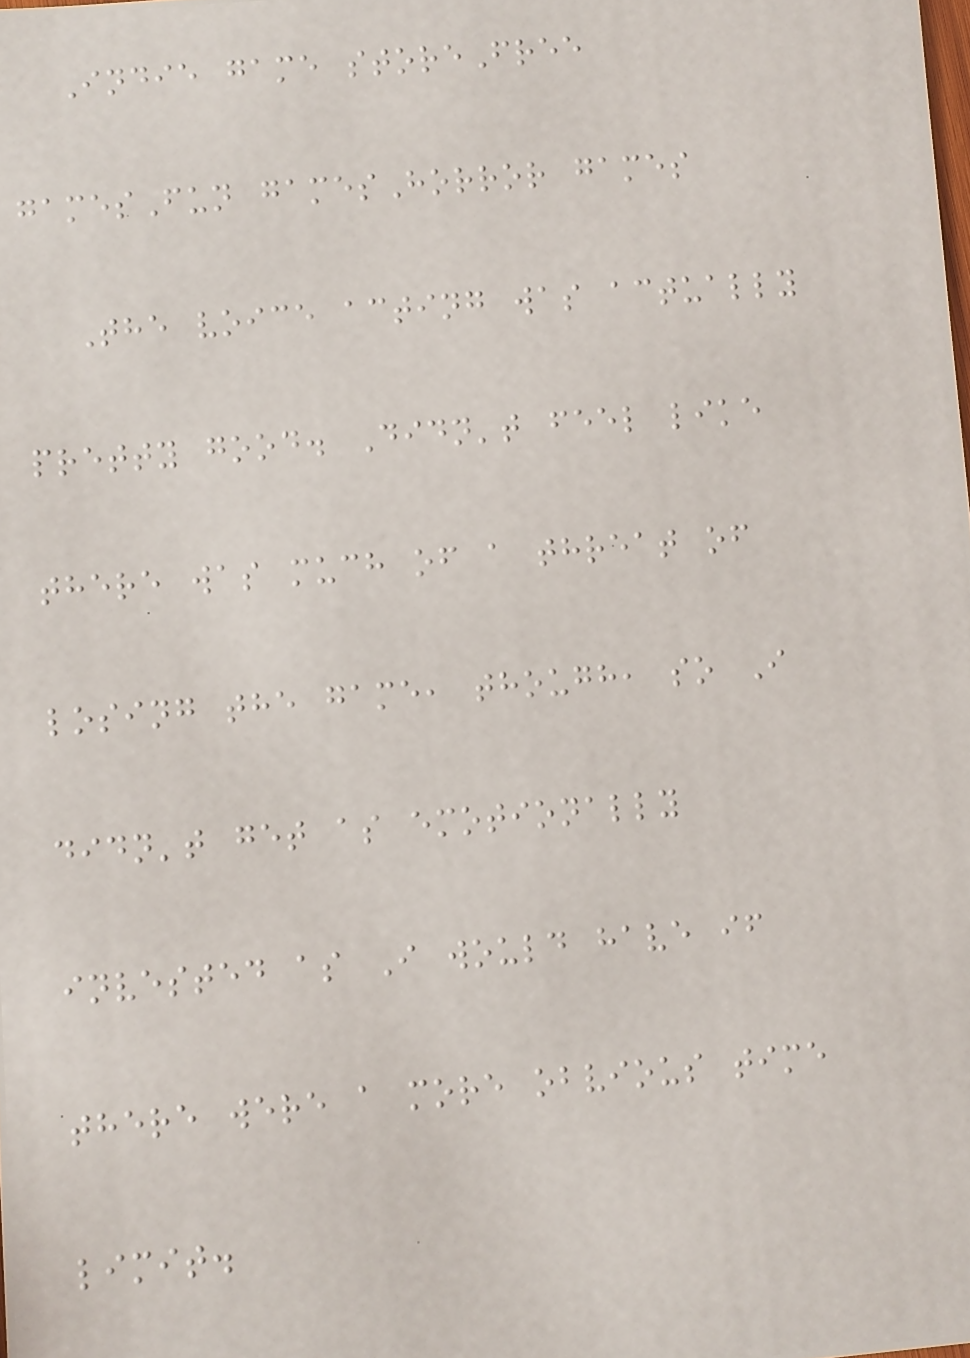Indie game storeFree
gamesFun gamesHorror games
The voice acting was actually
pretty good. Didn't feel like
there was much of a threat of
losing the game, though, so I
didn't get as emotionally
invested as I would have if
there were a more obvious time
limit.
